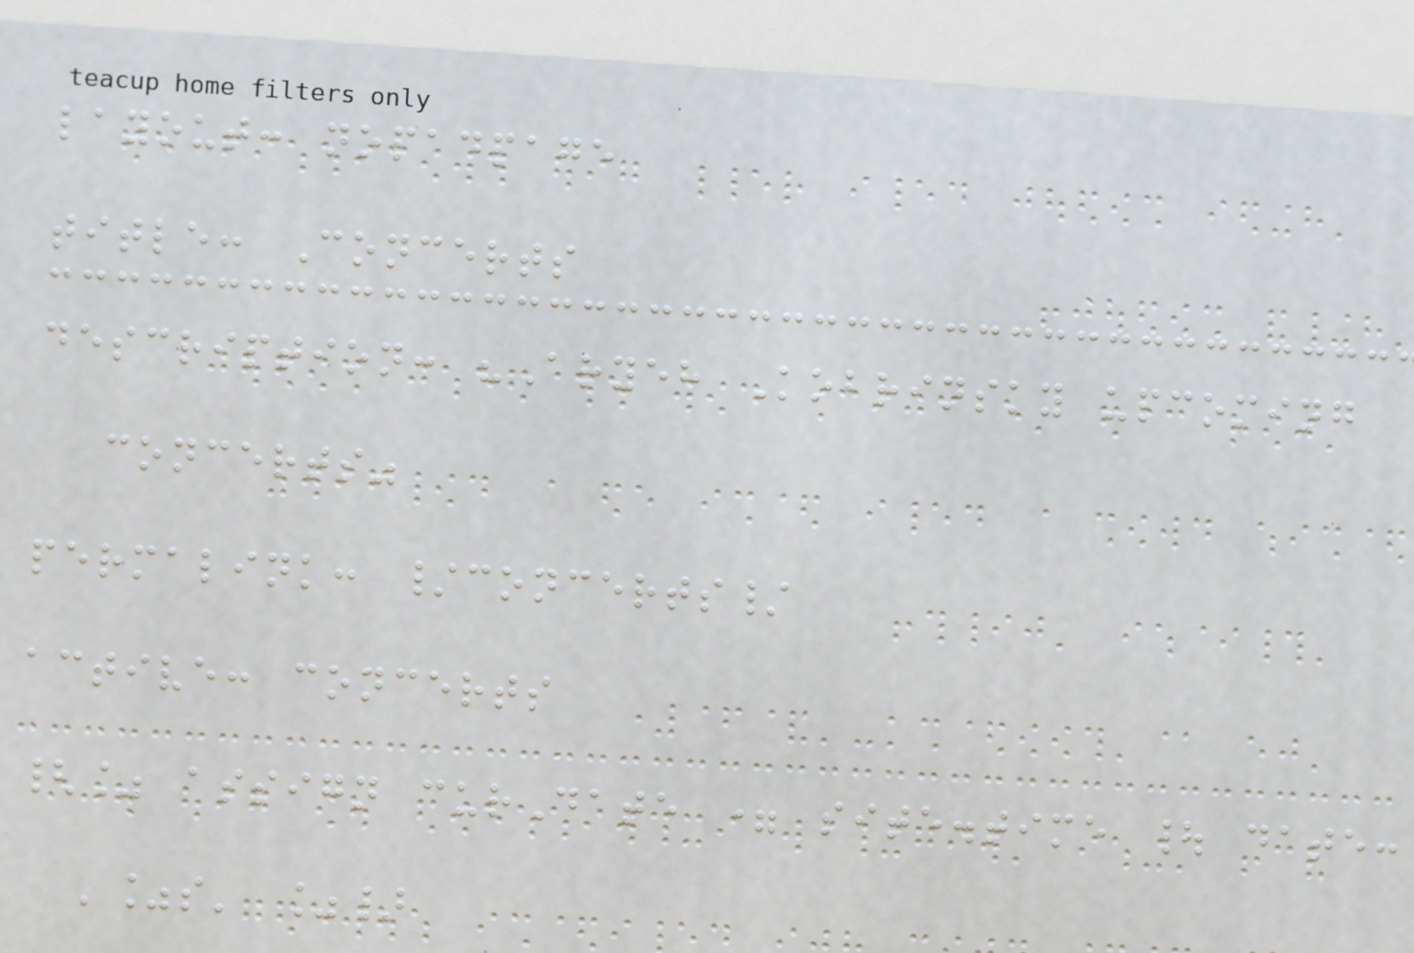layout: nopadpage
title: Concerts
description: "Aryeh Kobrinsky upcoming
concerts"
permalink: /concerts/
active: concerts
{% assign curDate = site.time | date:
'%s' %}
